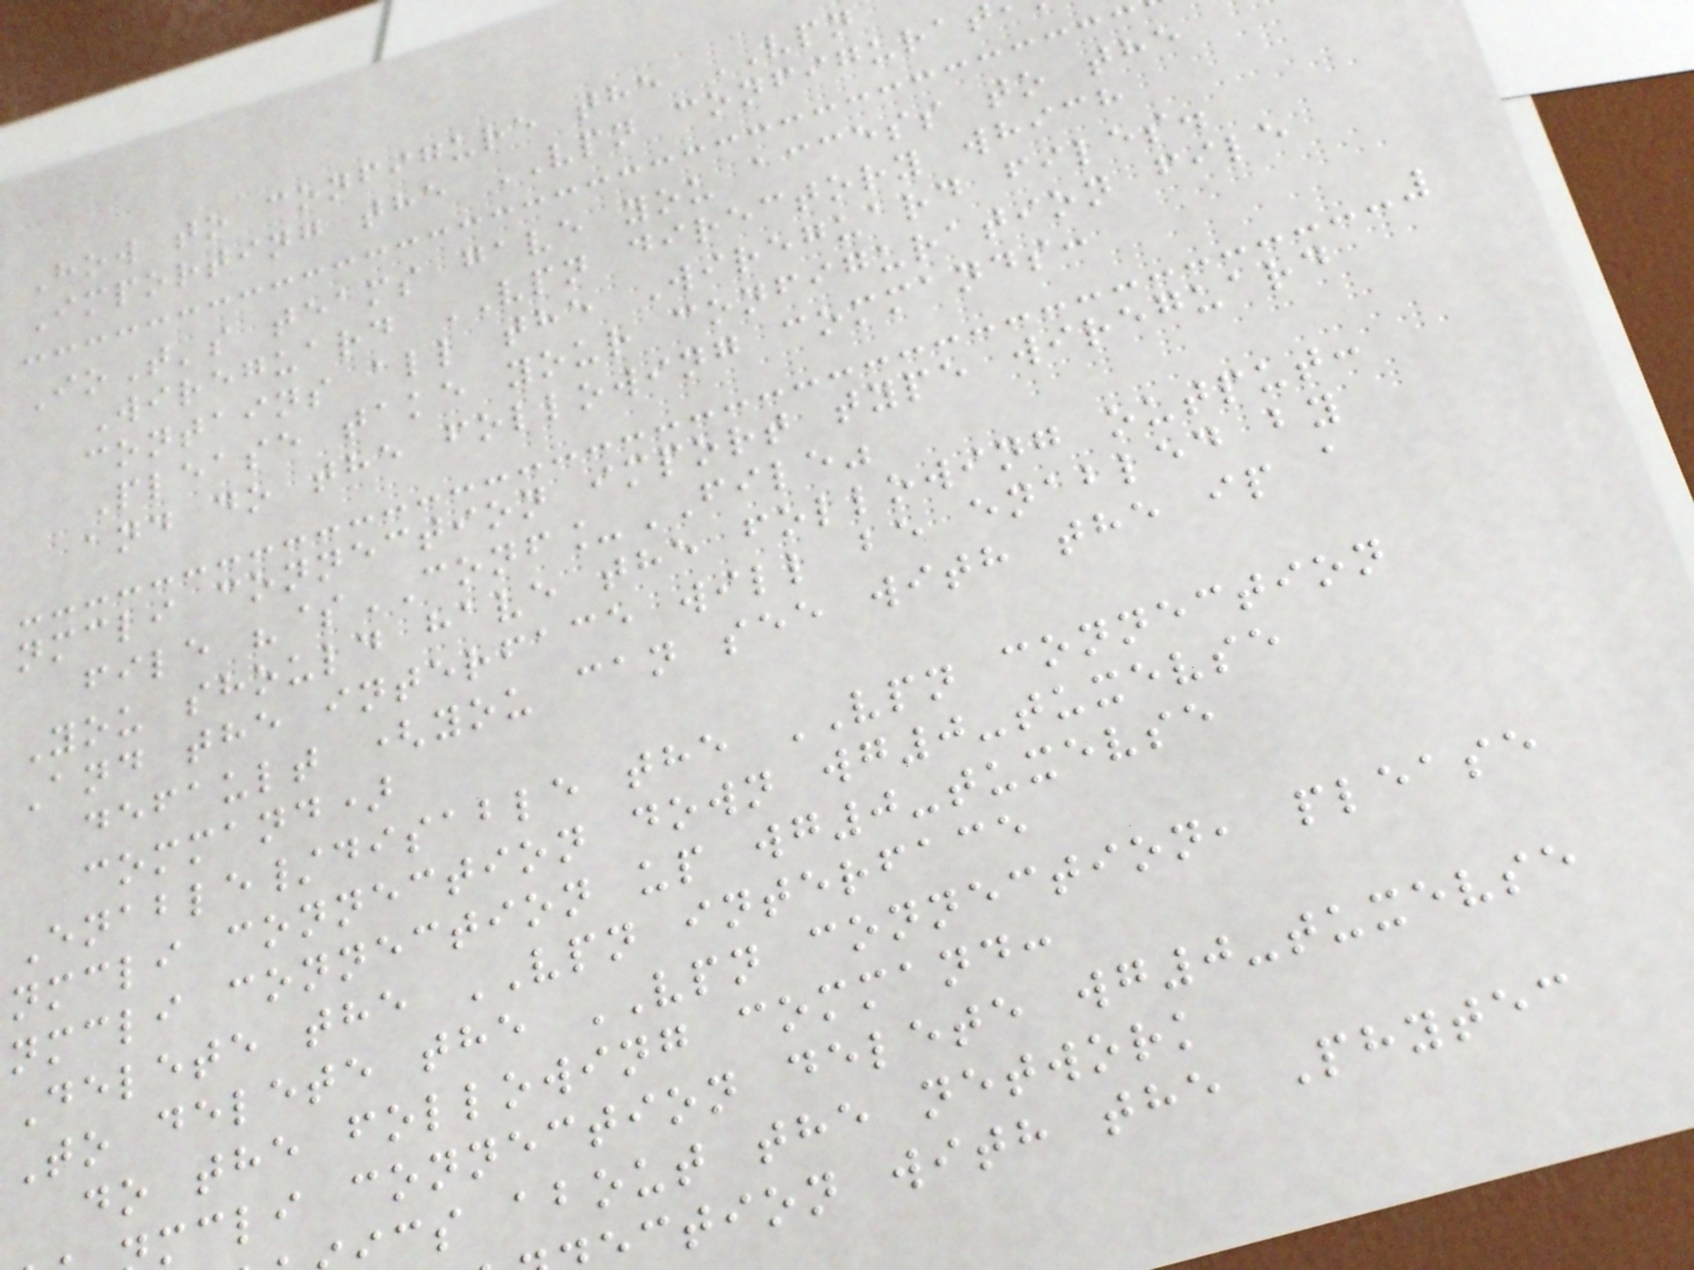How to configure the VPN
Importing the VPN configurat
IoT's teams gave you access to the
Wireguard VPN directory which
contains all the Wireguard files.
Please take your configuration file
and do the following commands:
nmcli connection import type wireguard
file "$CONF_FILE"
You should have the following output:
And the interface will be enabled by
default (you can see with the ip a
command)
Enable/disable the VPN connection
nmcli connection down wg0-tuxevse
nmcli connection up wg0-tuxevse
Delete the VPN interface
To delete the VPN connection, please
do the following command:
mcli connection delete wg0-tuxevse
cs about the network
ction with the Phytec
